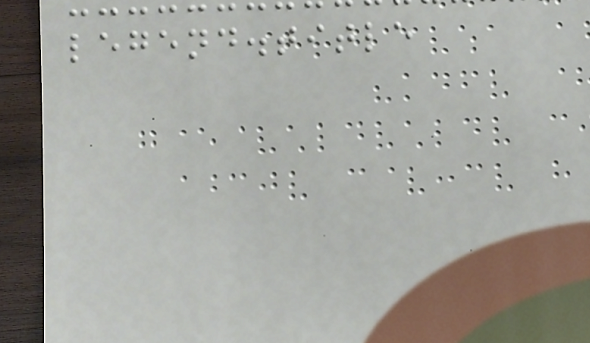legend.title
